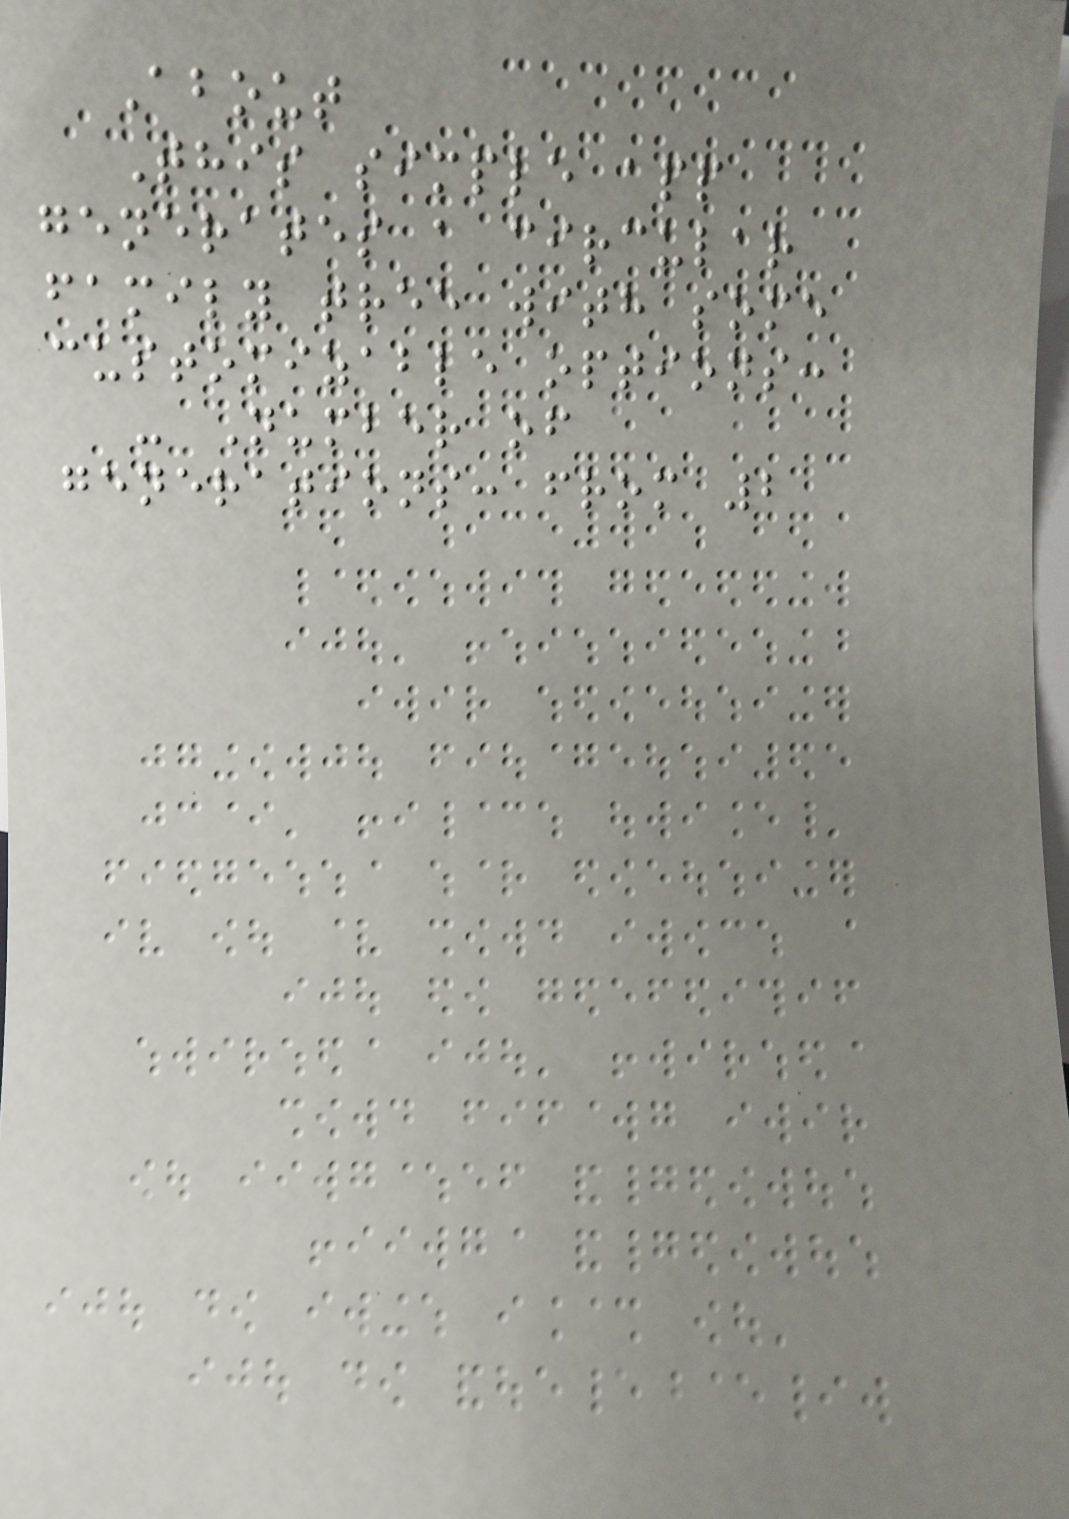About
This simple app
generates a circular
family tree with some
customizable options:
- Number of
generations: from 2
